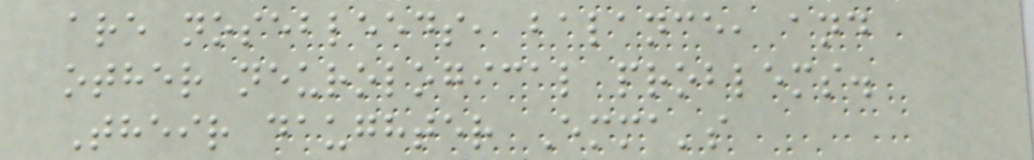are nosebleeds, balance, and
other neurological problems.
Their daughter Emma's
